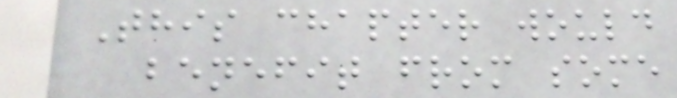This chapter would
benefit from some
